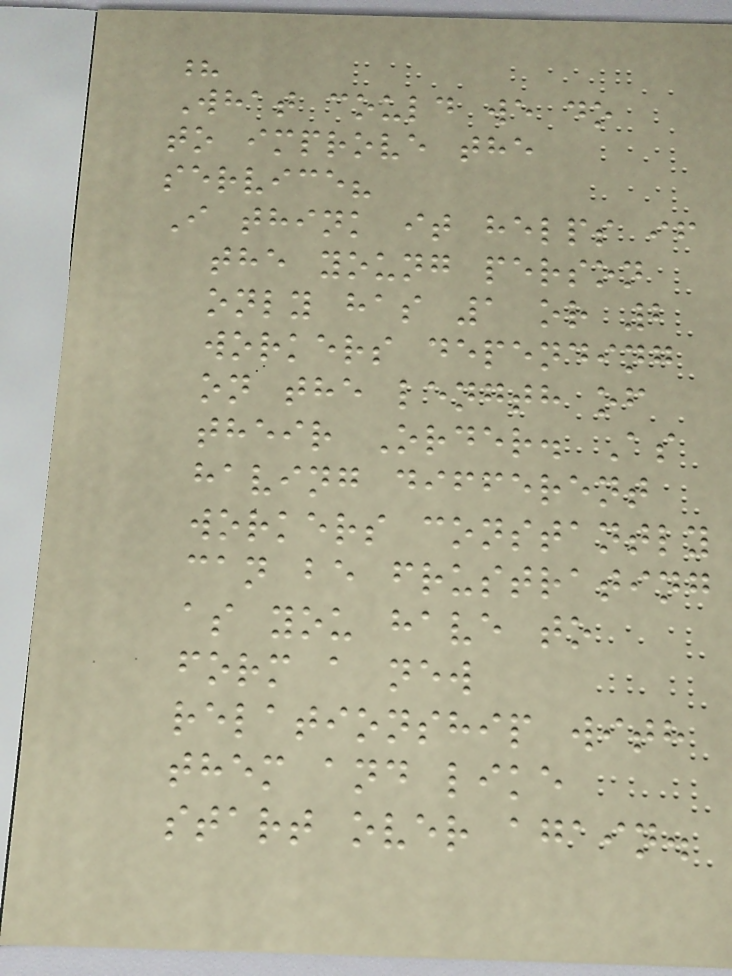?
What could we do
to improve the
service?
I think it helps if
the young person
only has 1 or 2
workers depending
on the length of
their Order. As
having different
workers constantly
can be frustrating
as you have to
form a new
relationship with
them and like
start over again.
